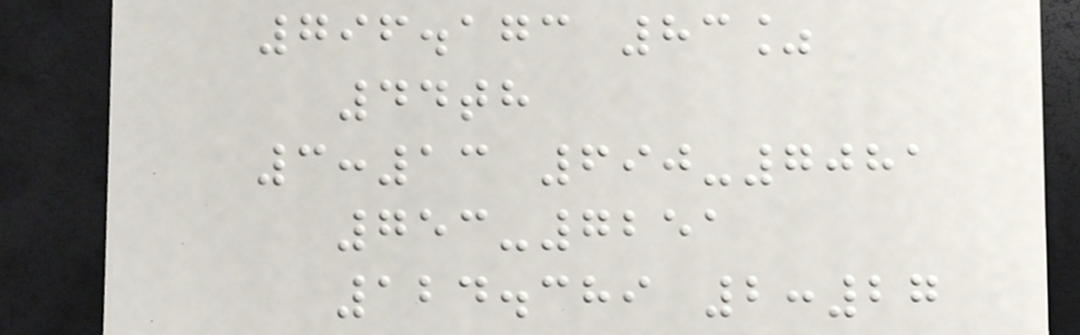796.173 83%
44th
3:13 690-7081
753-7251
124.389 2:27
